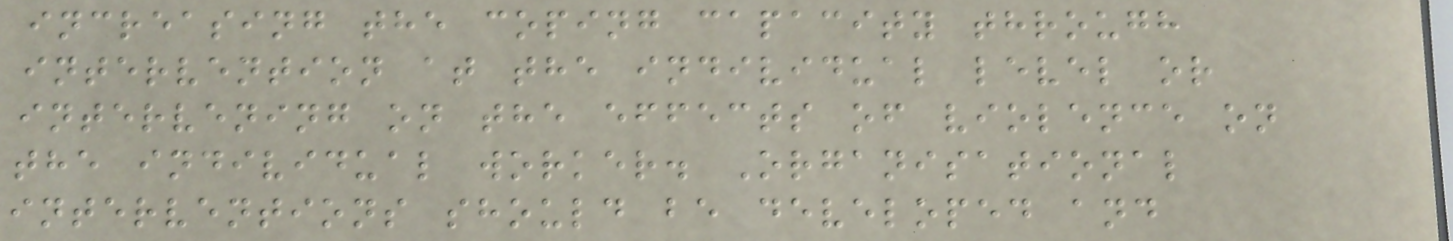increasing the coping capacity through
intervention at the individual level or
intervening on the effects of violence on
the individual worker. Organisational
interventions should be developed and
